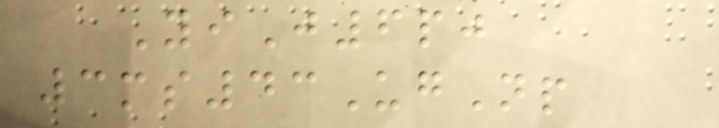YiJ6pj
3ms43UgNp
